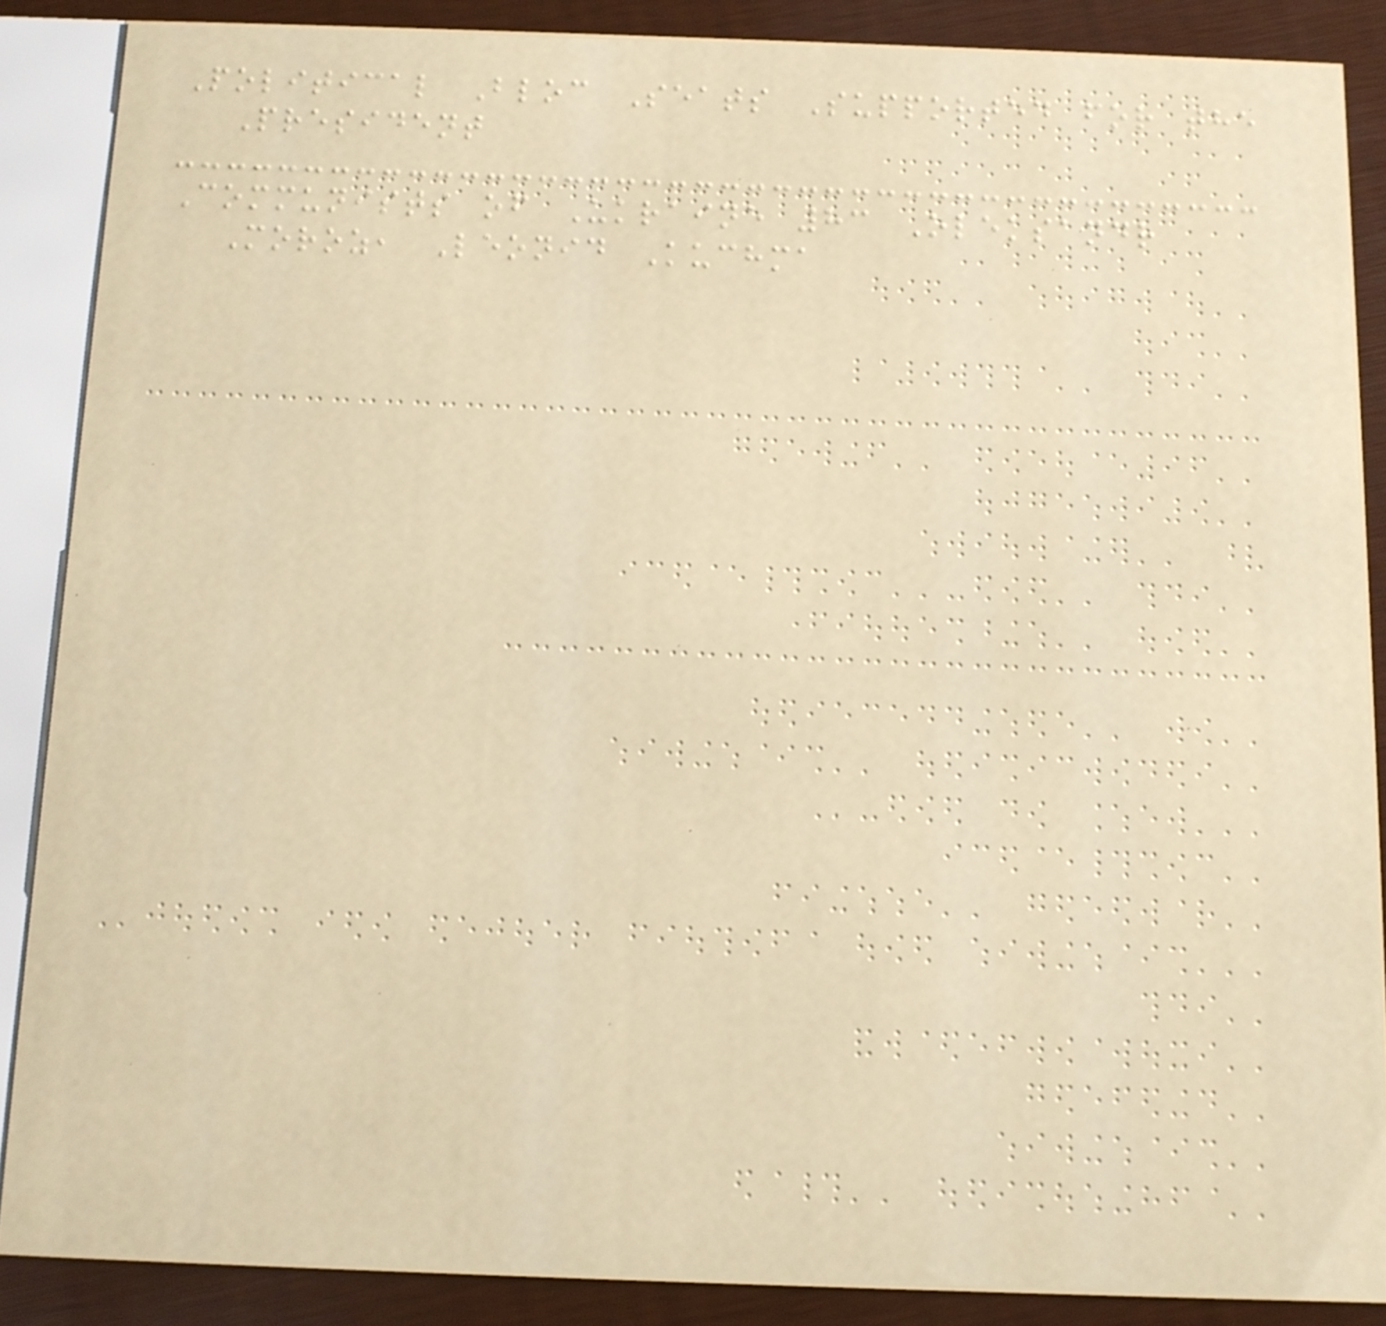Political Bloc Seats Supported for the
President
Communists of Ukraine 83 Oleksandr
Moroz, Leonid Kuchma
